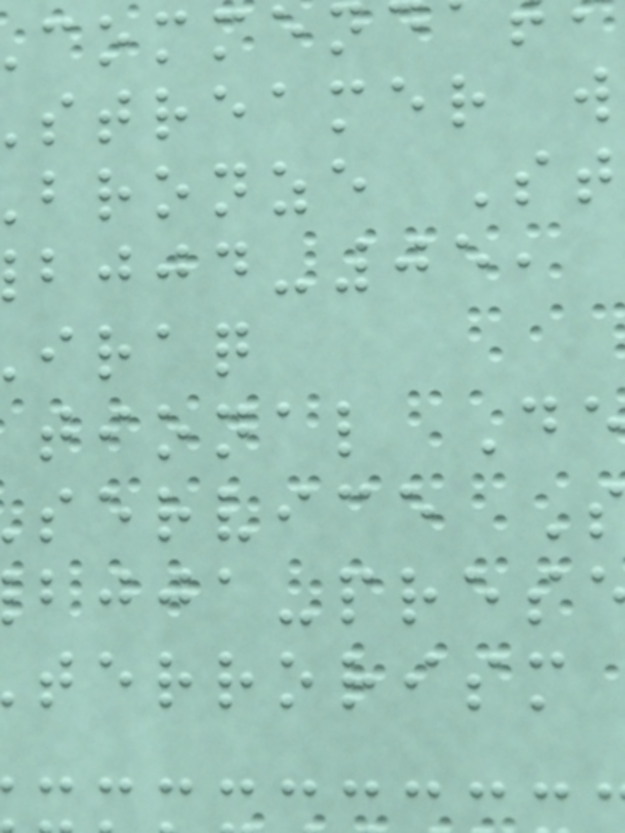streamer w
bronze St
-05,
iraq
tional De
service
terrorism
